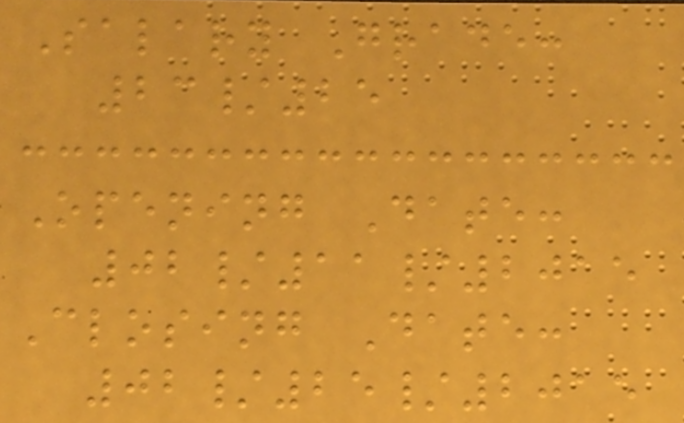Salary Grade:
23/25
Opening Date:
02/11/2015
Closing Date:
02/25/2015
